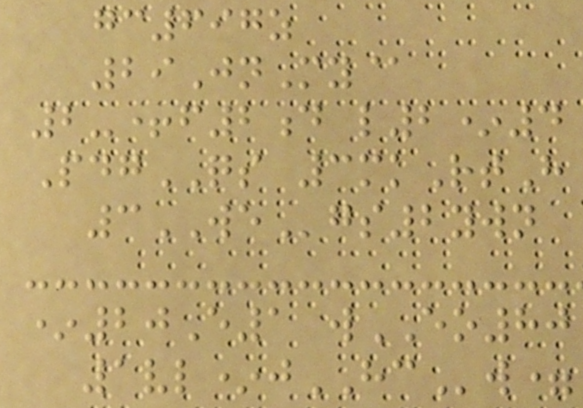gc697z
29JnMy@
2-+f2d l2*4
PdgQS 3mkRtH
3WEgs2ywn
*20E1 wEO80
1vl*jHCw=
